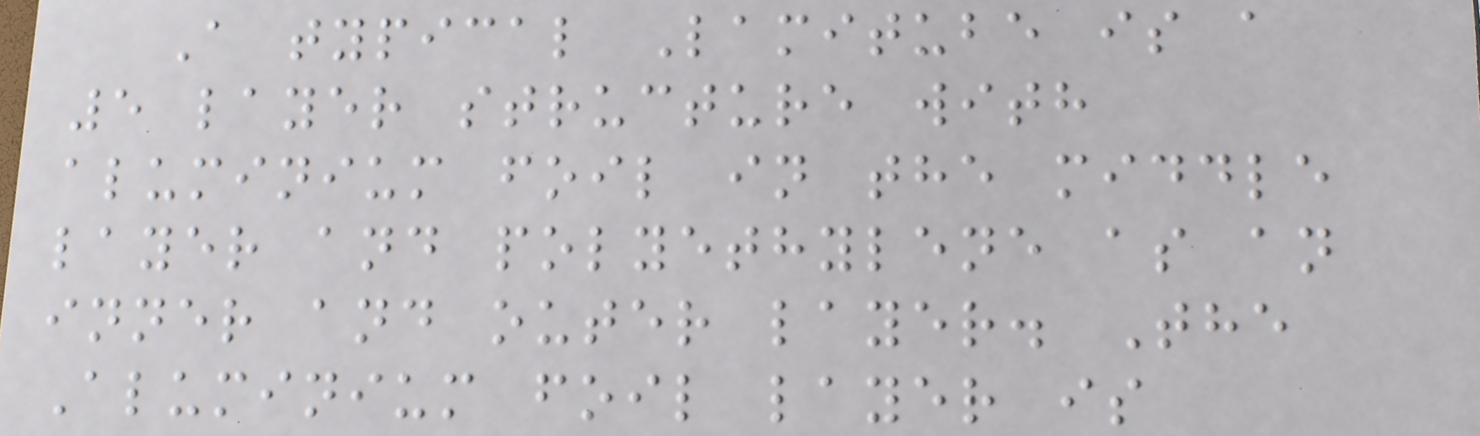A typical Lamitube is a
5 layer structure with
aluminium foil in the middle
layer and polyethylene as an
inner and outer layer. The
Aluminium foil layer is
